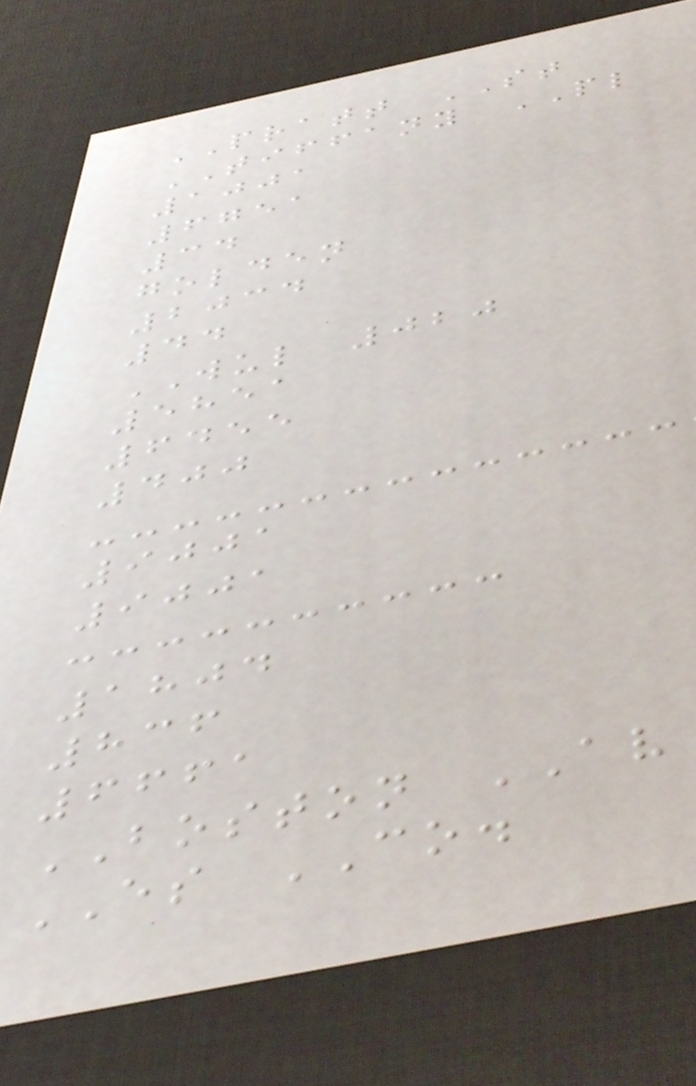PRATT ST
TIFFANY PL
1001
6751
34
golden
2034
44
WUL 020
5851
6455
400
9001
9001
1804
836
6661
BOSTON AV
ES CO.
